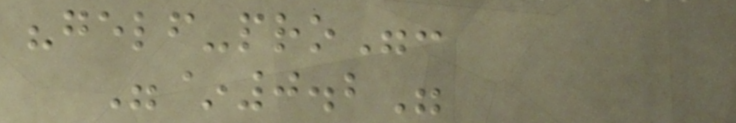"gelf-pro":
"~0.2"
